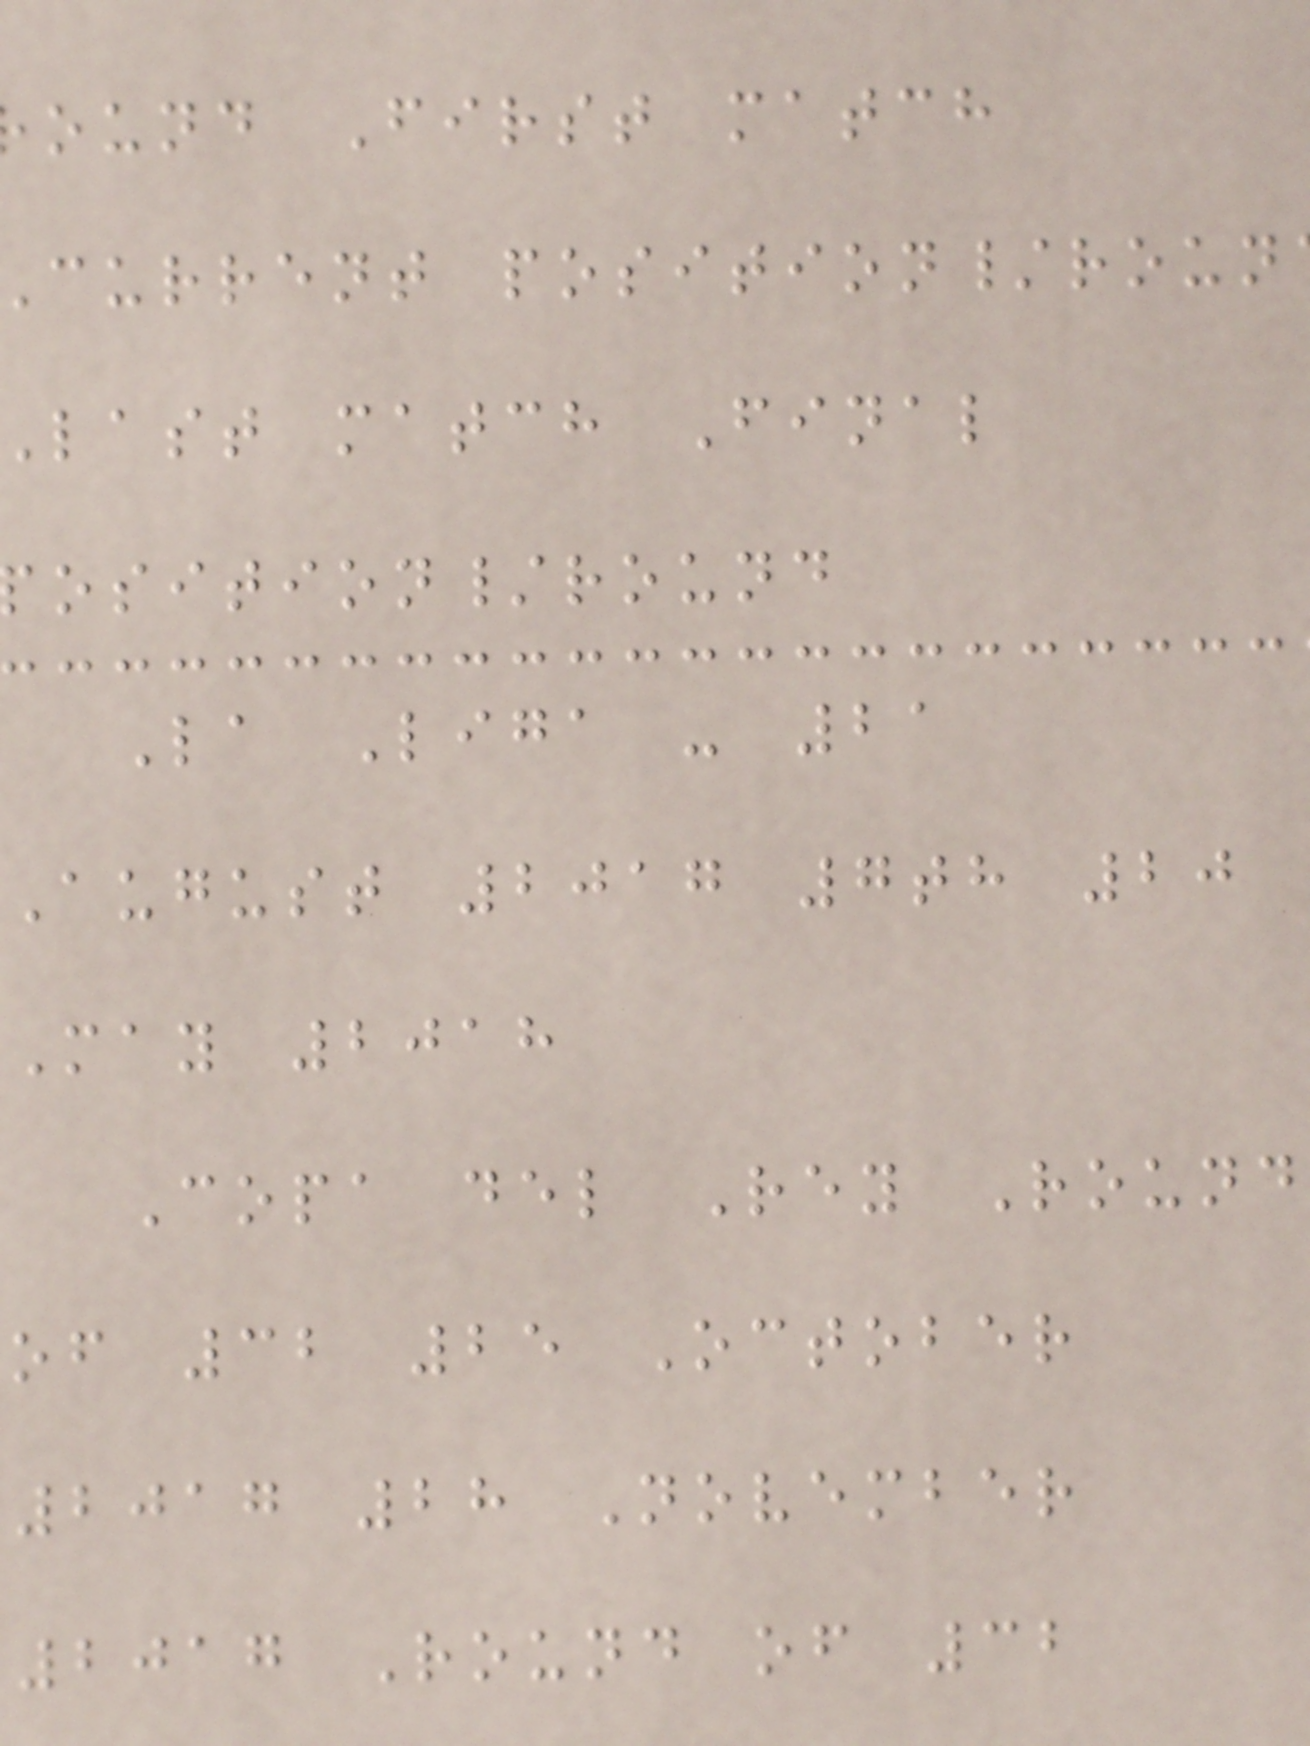ound First match
current position/roun
last match Final
osition/round
La Liga - 21
August 2017 7th 20
May 2018
Copa del Rey Round
of 32 25 October
2017 28 November
2017 Round of 32
